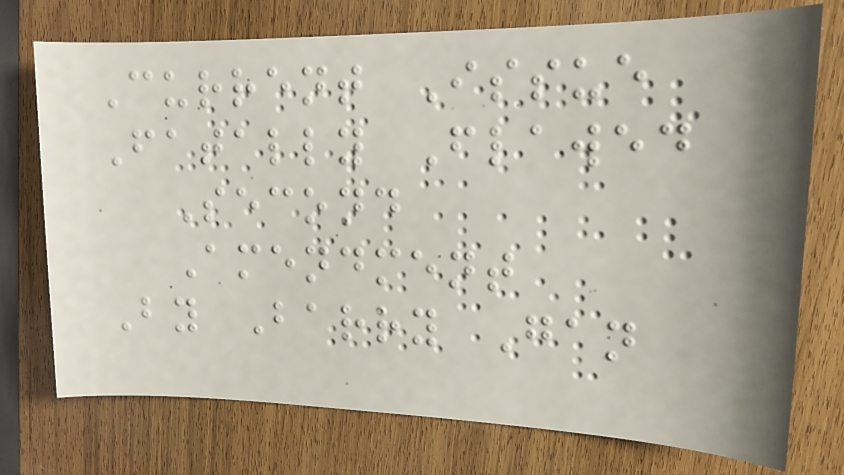Current Issue
Fatally Flawed
Second
Amendment
By Barry Gan
